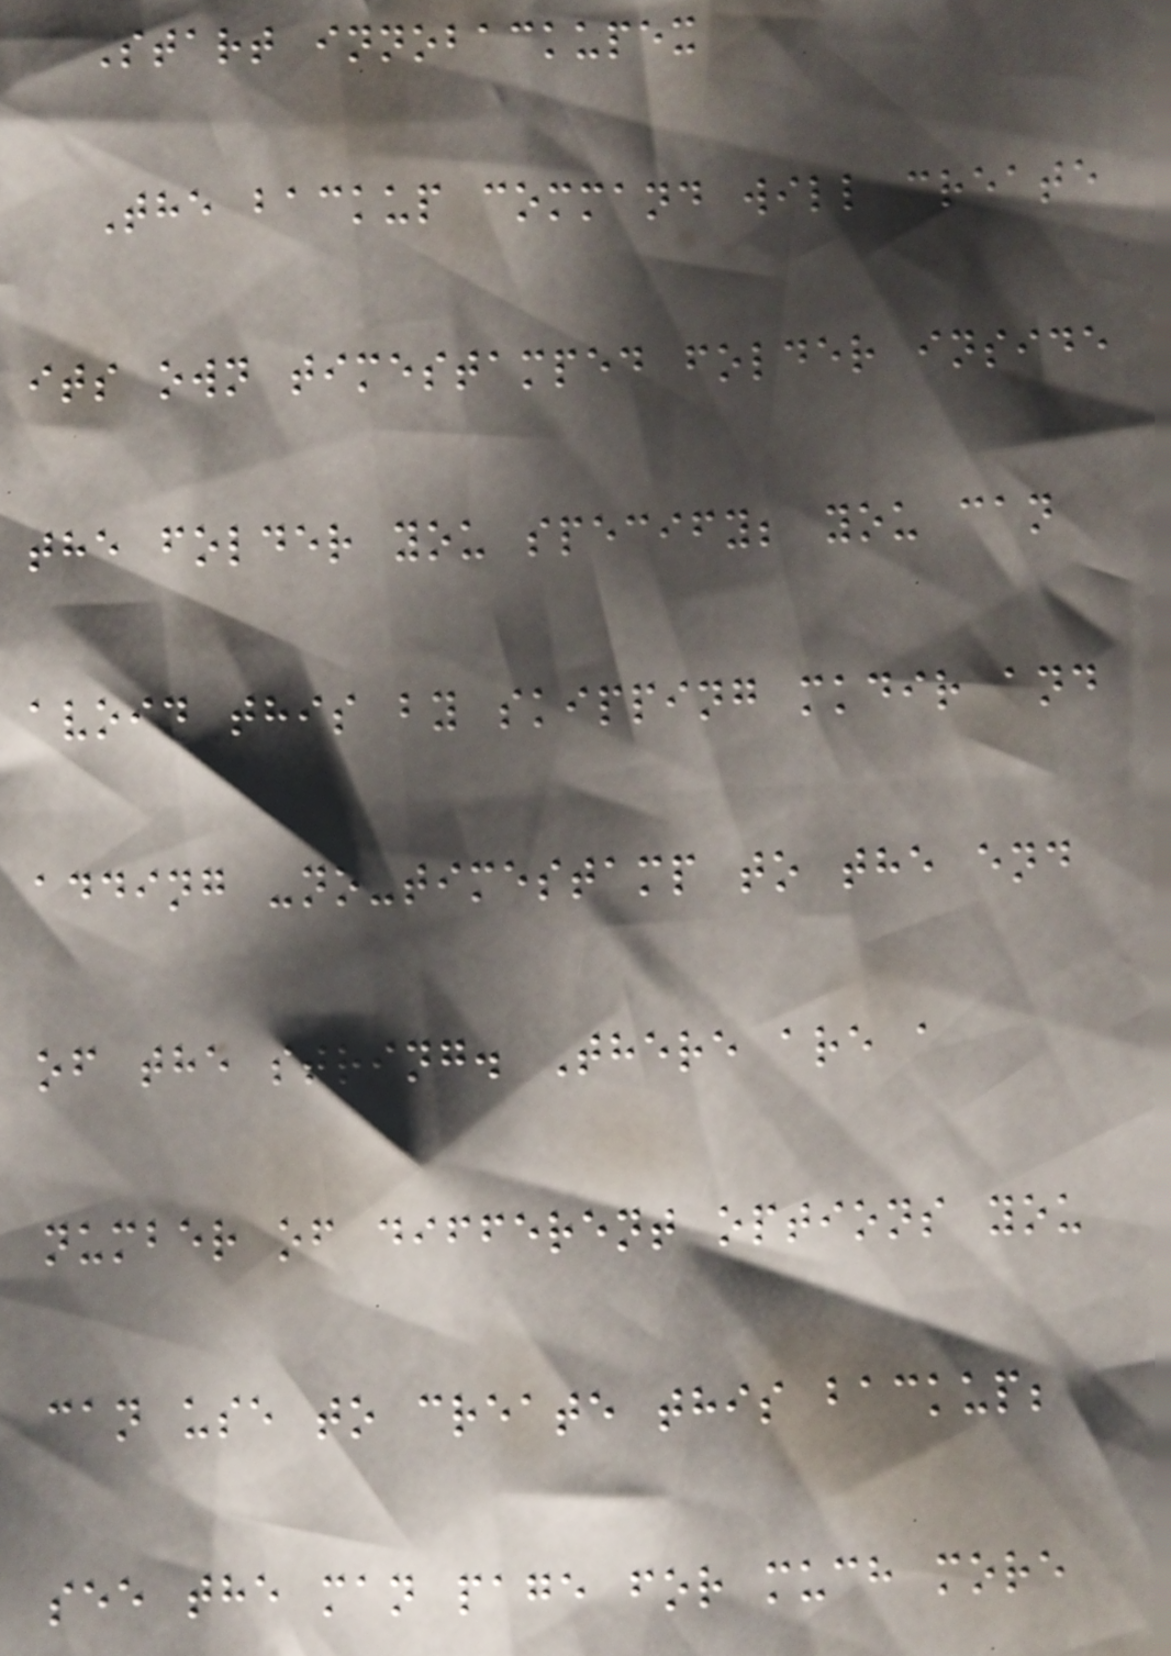Start innobackupex
The backup command will create
its own timestamped folder inside
the folder you specify; you can
avoid this by skipping mkdir and
adding -no-timestamp to the end
of the string. There are a
number of different options you
can use to create this backup;
see the man page for much more
